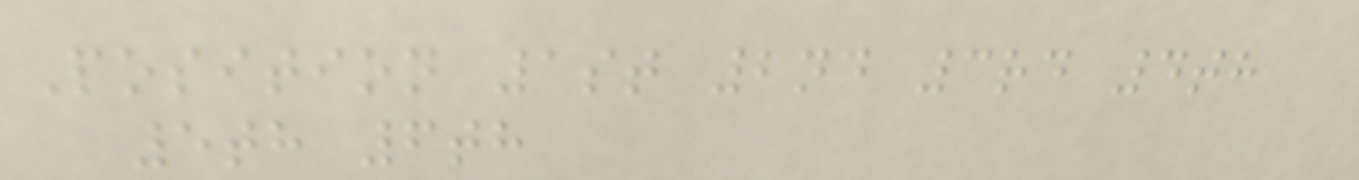Position 1st 2nd 3rd 4th
5th 6th
